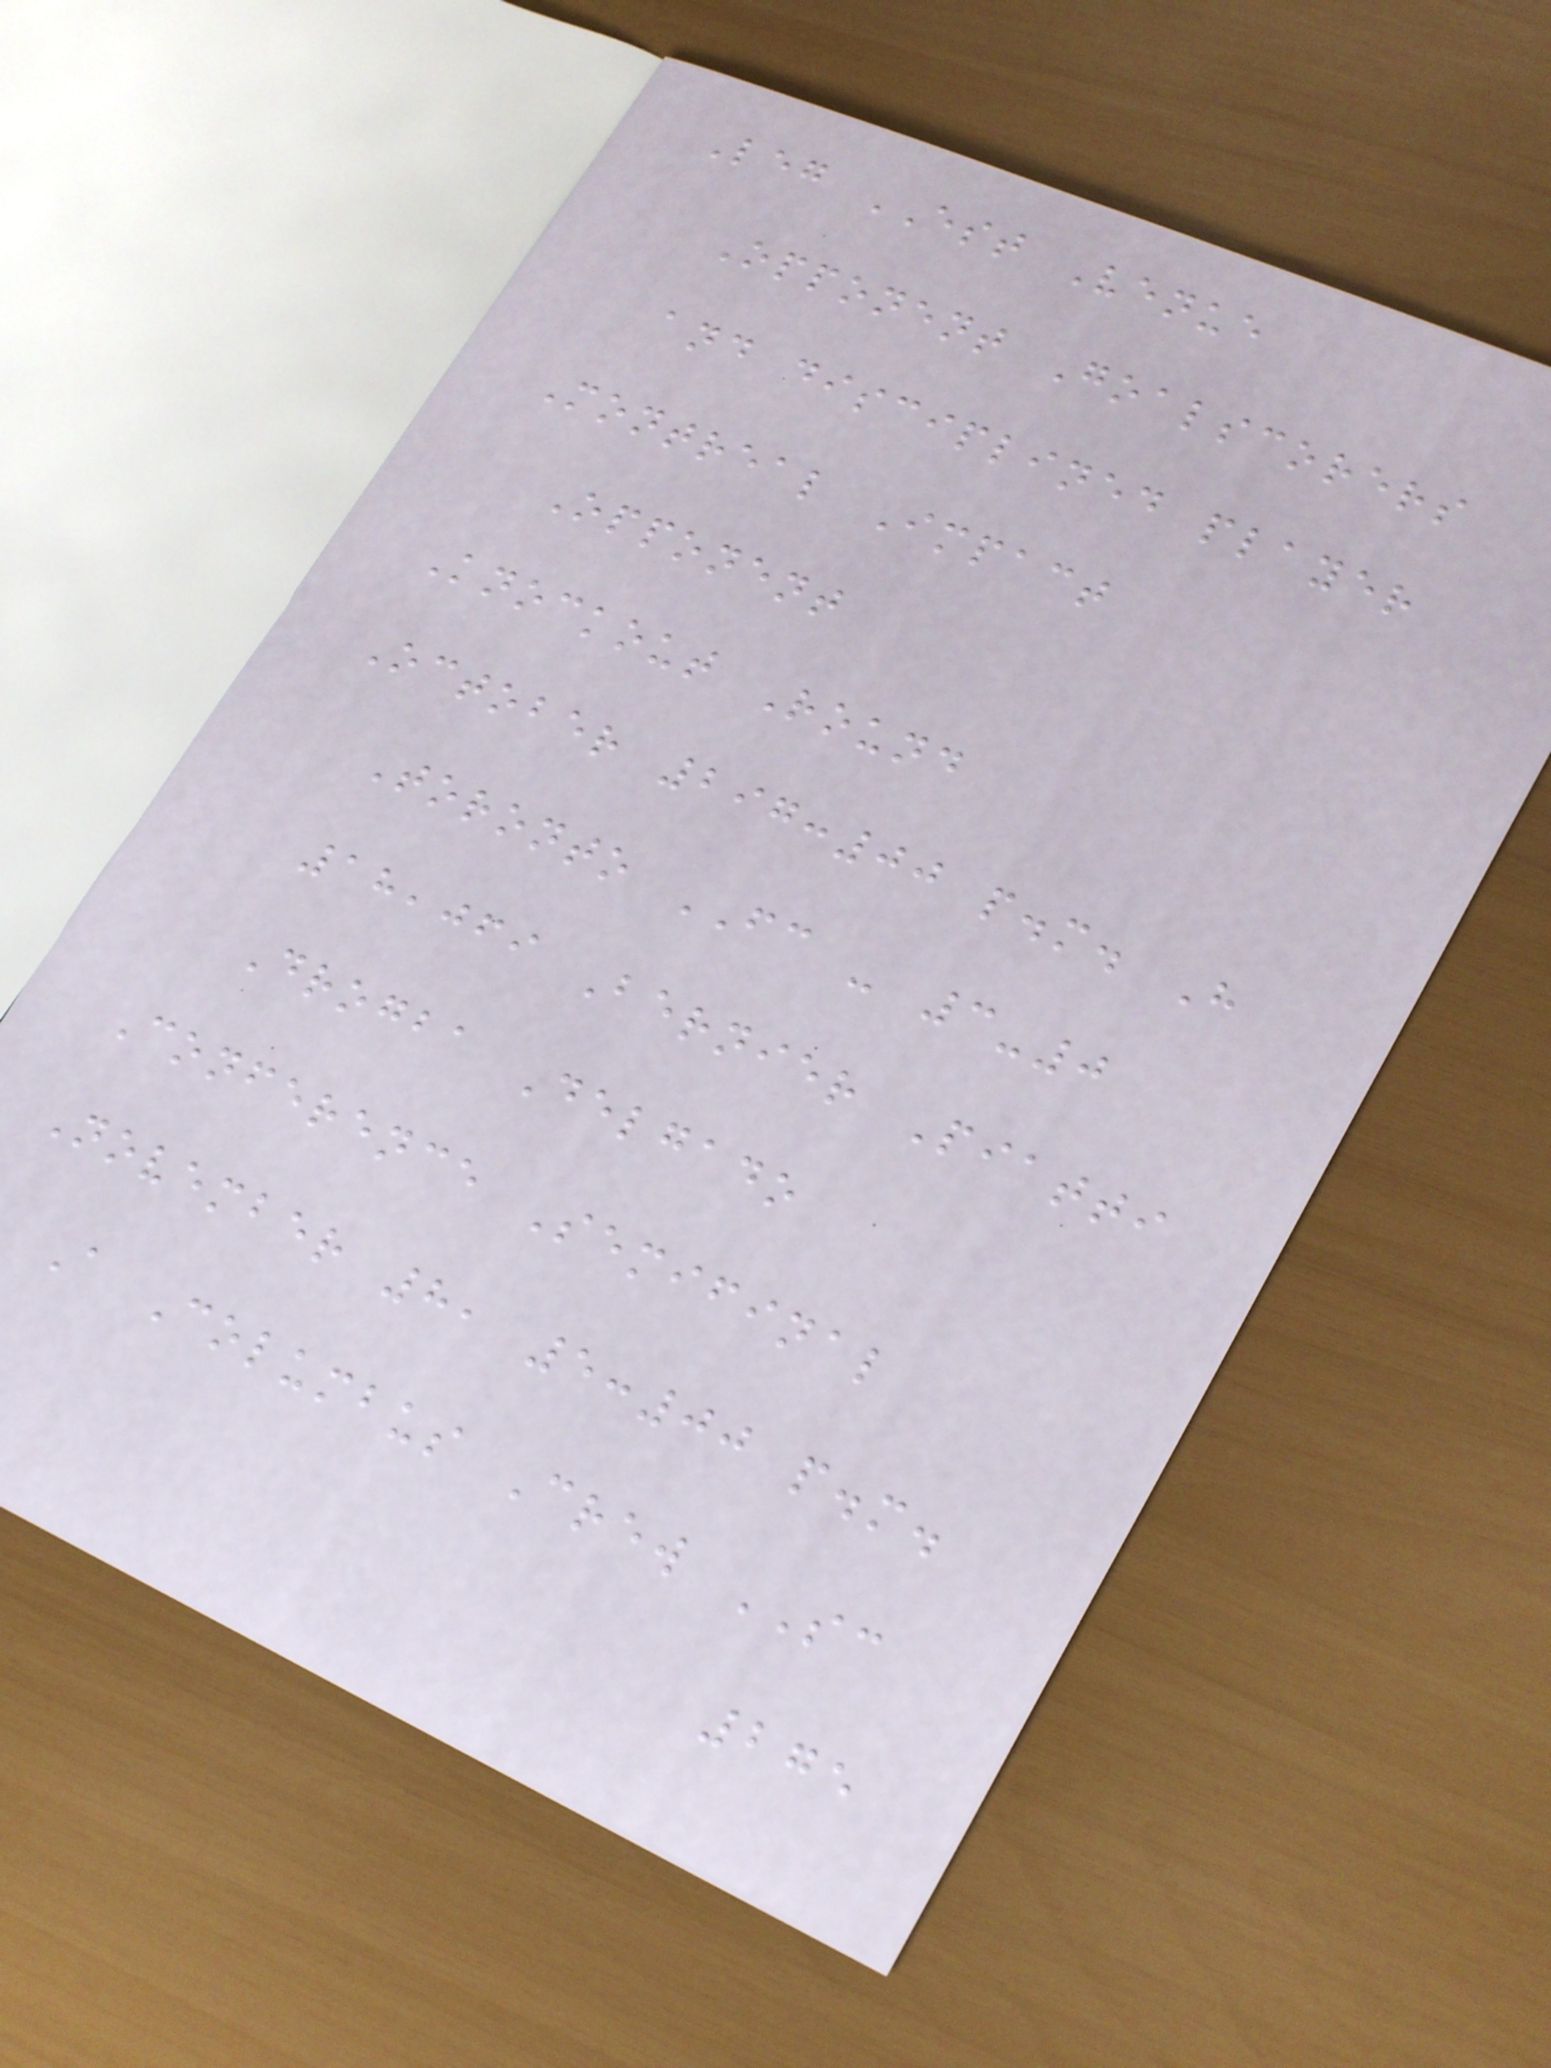Leg EST Venue
Opponent Goalscorers
and disciplined player
Montreal Impact
Opponent
Knockout Round
October 297:00 p.m. H
Toronto FC - 3-0
18,069 Bernier Piatti
Drogba Delgado
Conference Semifinal
November 8, 5:00 p.m.
A Columbus Crew SC
275
